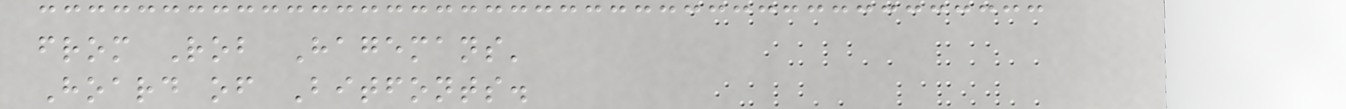from Rob Hagemans'
Hoard of Bitfonts.
